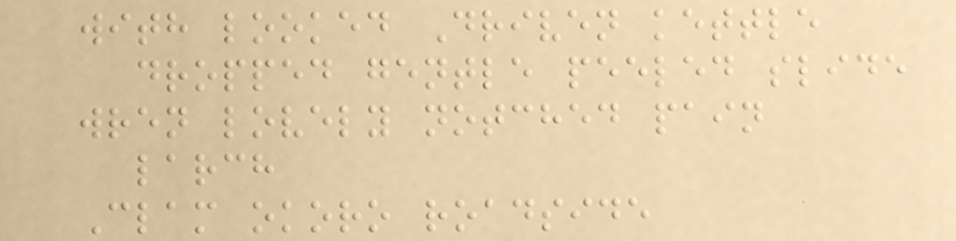with looked Driven kettle
dropped gentle peeled slide
wren lovely notched pain
larch
Clam okoro roadside
